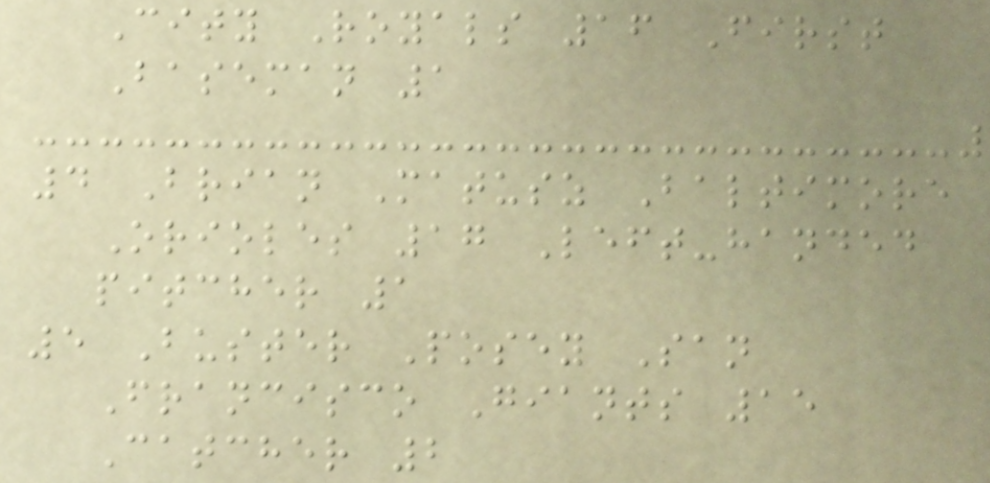City Royals 16 First
Baseman 1
4 Brian Matusz Baltimore
Orioles 17 Left-handed
pitcher 1
5 Buster Posey San
Francisco Giants 15
Catcher 2
